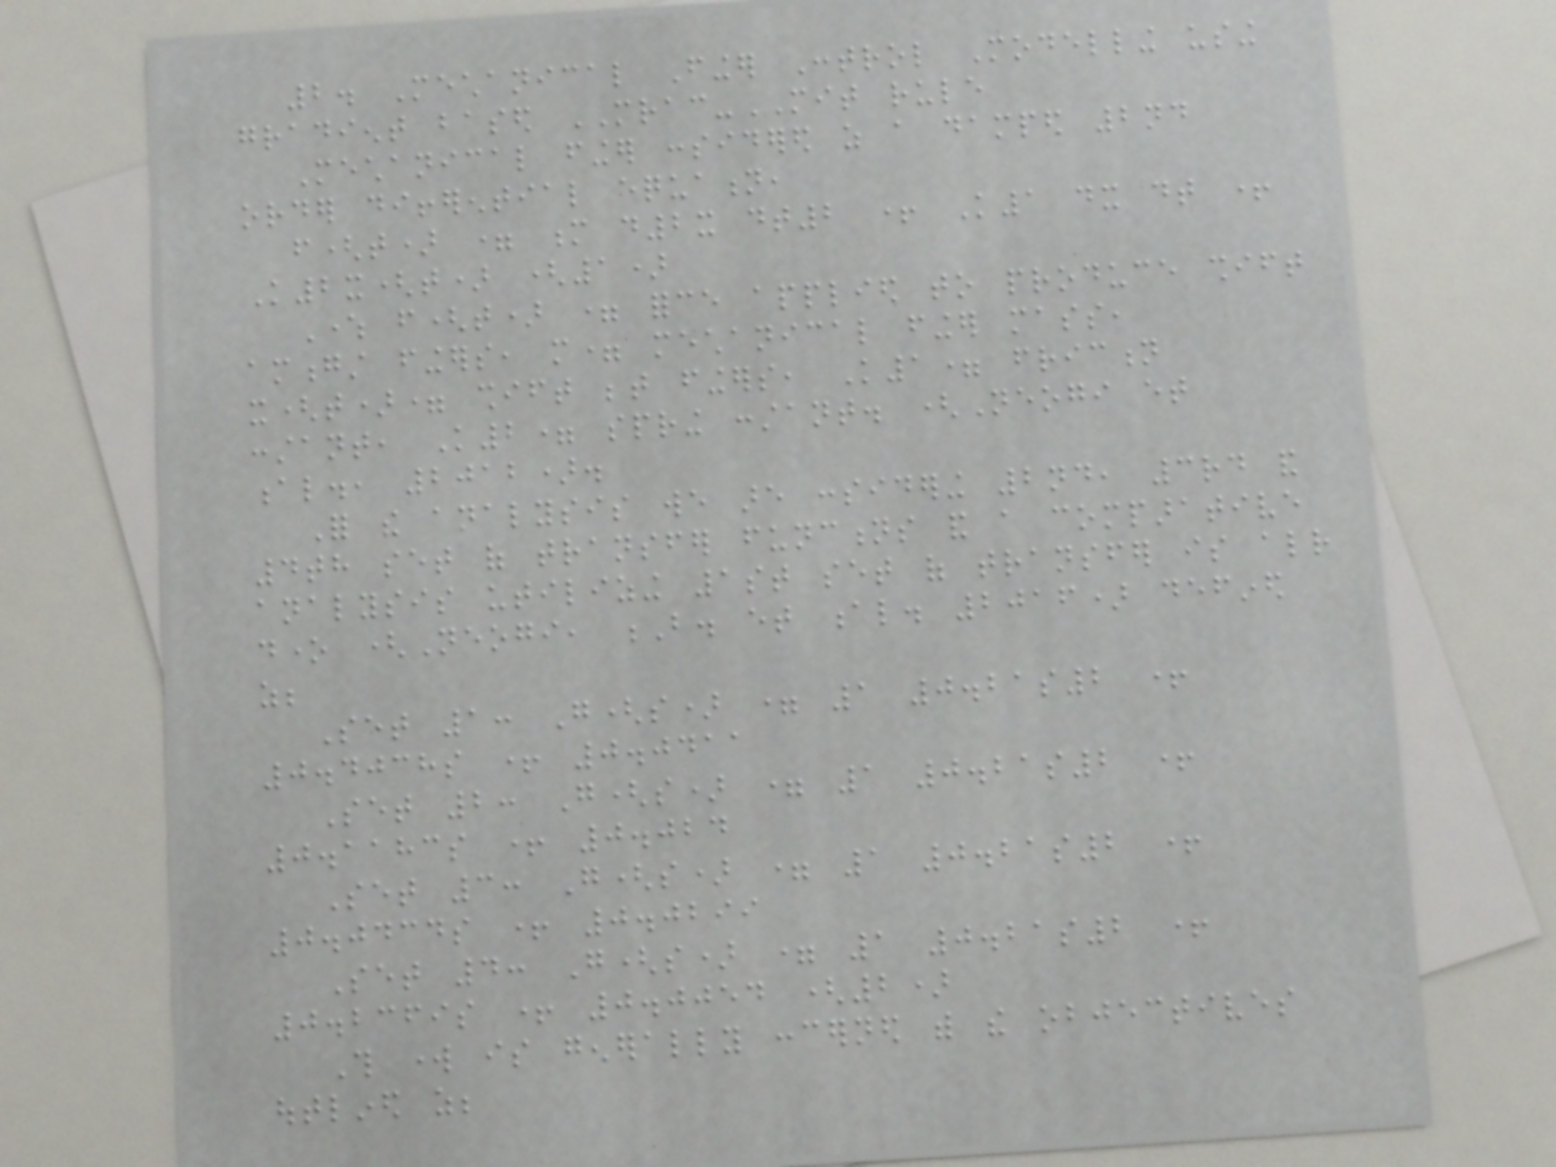2. Mechanical Finger Control Modelling using
gradient based MRAC-MIT rule
Mechanical finger considered as a damped 2nd
order differential equation,
f(t) = m d2x dt2 + K1 dx dt +
K2x(t) (1)
Where f(t) = force applied to produce shift
amongst fingers, m= mechanical finger mass,
x(t)= shift between fingers, K1= friction
constant, K2= spring constant. (Neogi et
al., 2012).
For the analysis we are considering 2nd, 3rd and
4th set of transfer functions and a comparative
analysis utilizing 1st set of transfer is already
done (Neogi, B. et al. 2016) defined
as;
Set 1: G(s) = 1 0.21s2 +
0.4038s + 0.0411
Set 2: G(s) = 1 0.21s2 +
0.1183s + 0.024
Set 3: G(s) = 1 0.21s2 +
0.0434s + 0.0299
Set 4: G(s) = 1 0.21s2 +
0.2369s + 0.0054 (2)
This work is generally concerned with the objectives
outlined as;
